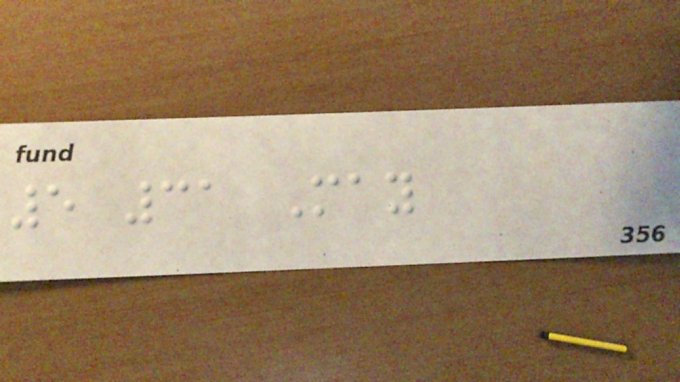5 31 May
